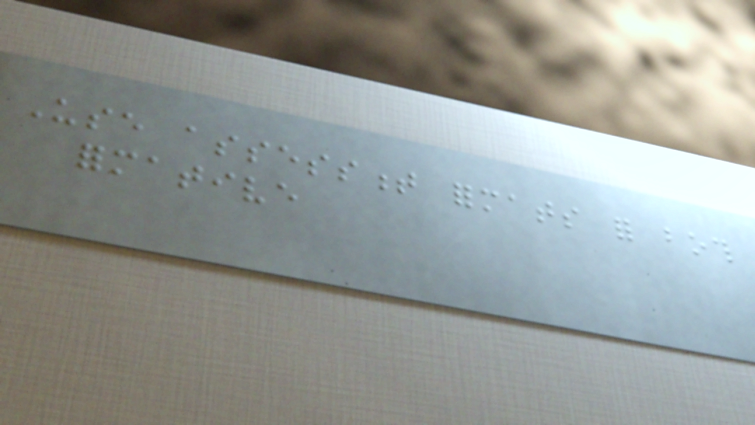Use assessment formats for both
formative
